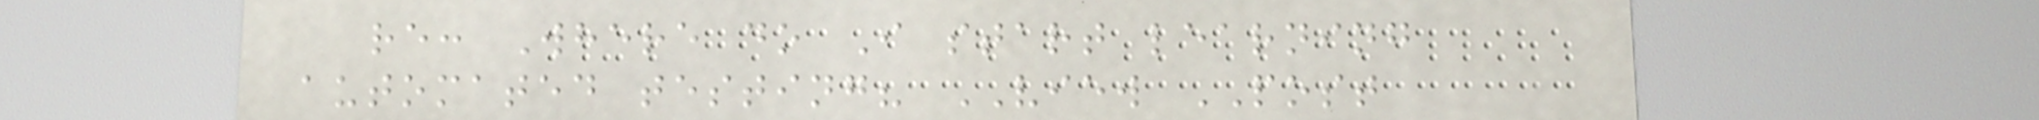re: Where do I start learning
automated testing? VIEW POST
